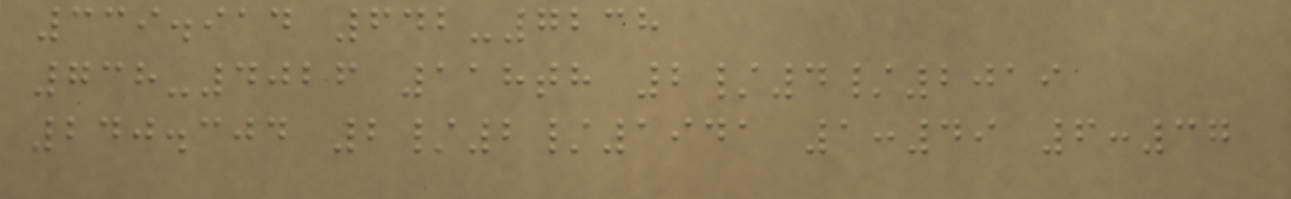339.914 642-7238
738-4026 118th 2/4/2019
240.304 2/2/1941 1:49 6:37
